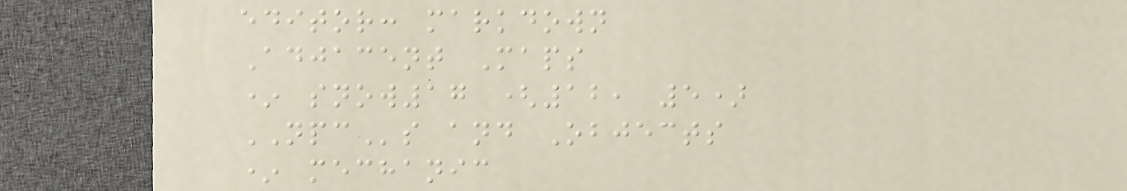editor: markdown
Adjacent Maps
* snow17 (12, 5)
NPCs and Objects
* mechanic
